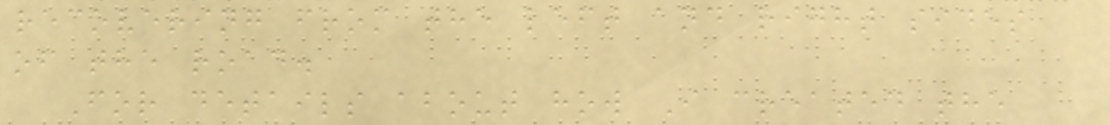recovering from the left and right sides
of the road.
For details about how I created the
